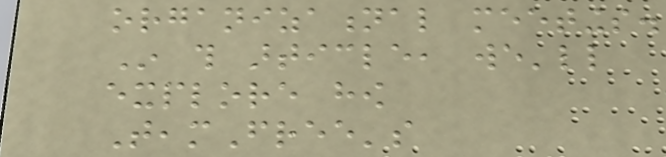organizational meetings.
In this article, we'll
explore how
TeamFree's
